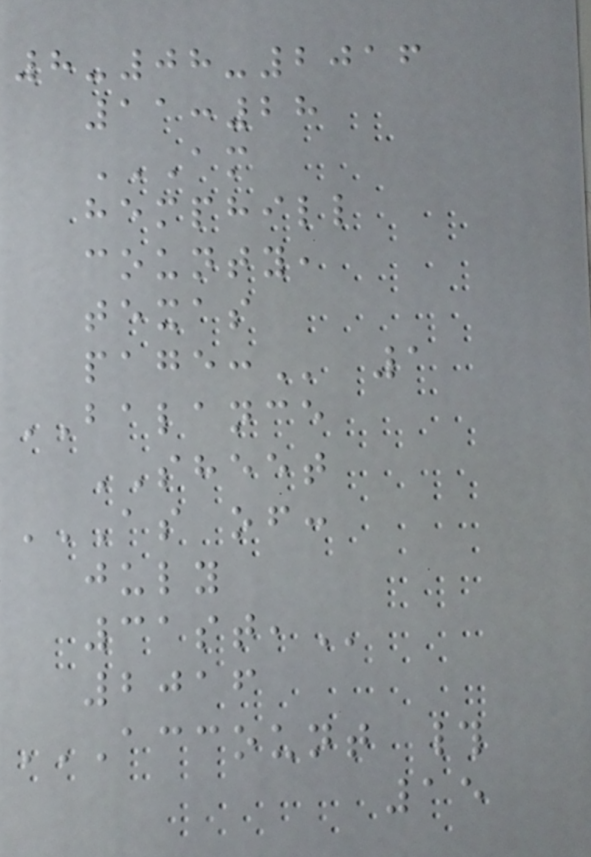8-08-2016
11:28
AM
HEMPHILL
COUNTY,
TEXAS
PAGE: 1
BALANCE
SHEET
AS OF:
JULY
31ST,
2016
ACCOUNT #
15
